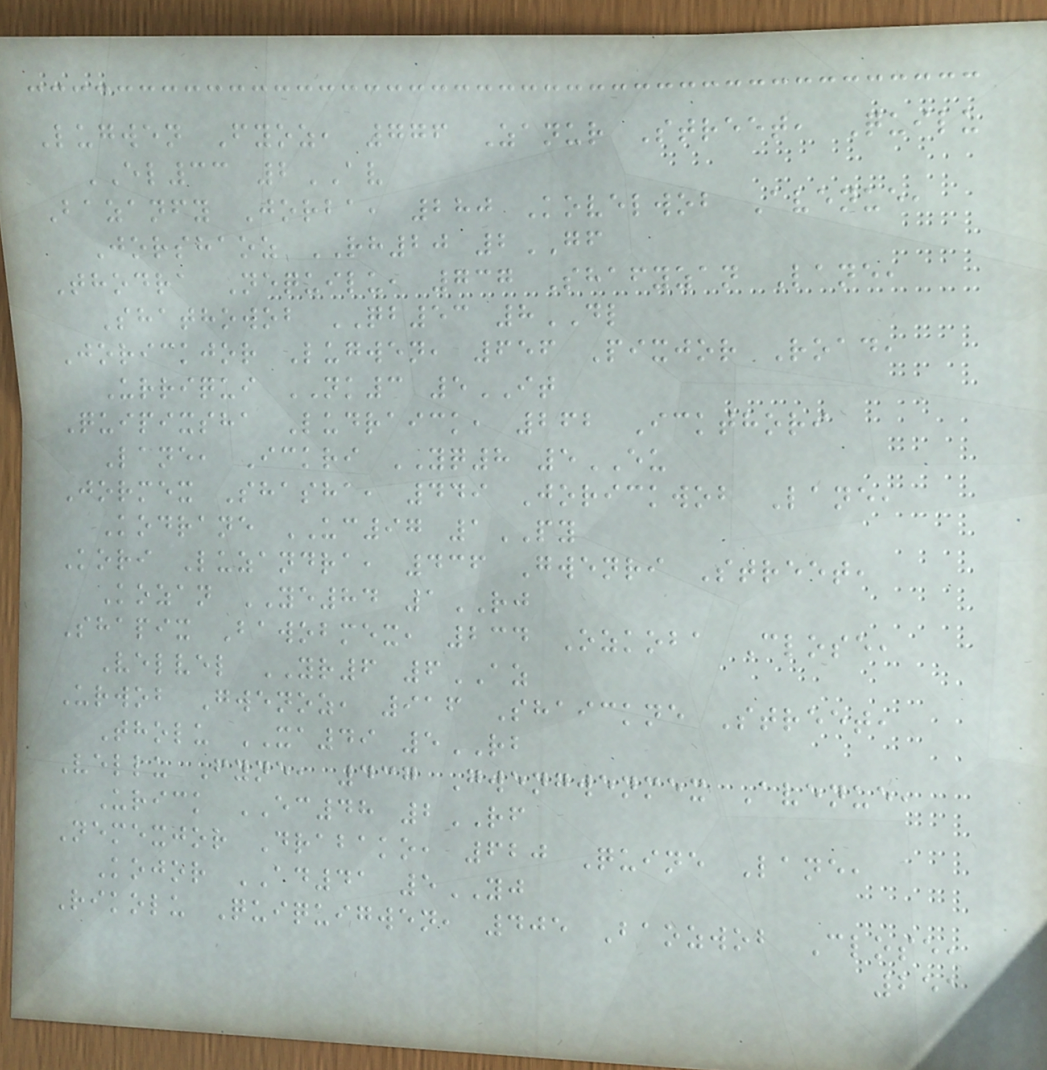Lugwen Fyoz, 776 Zanur Street, Quilu
EL33 2AV
Bazanfy Jorba, 280 Kovelwob Avenue,
Jorshaoz RH20 2GF
Thodra Nequilu, 737 Shafyzan Lane,
Shathowob QB53 8DL
Jorickjor Lugwen, 656 Pixjor Road,
Urriqui NK3 5IT
Quipixsha Ludraick, 262 Ickthori
Lane, Ickri YQ8 5EU
Jormex Shasha, 449 Jorickwob Lane,
Kodrane UC97 1PY
Kori Luzandra, 436 Gwenri Street,
Kozan YE84 1RJ
Shapix Bawobmex, 234 Ozkoba Close,
Velvel YR6 6AZ
Urwob Gwenoz, 916 Shaickne Street,
Tholu XA49 5RB
Vellu Fyne, 437 Gwengwenmex Avenue,
Urick EC48 2RF
Nemexjor Drabako, 620 Quine Lane,
Kojor AD41 5YJ
Rikolu Quiquigwen, 405 Baozwob Close,
251
